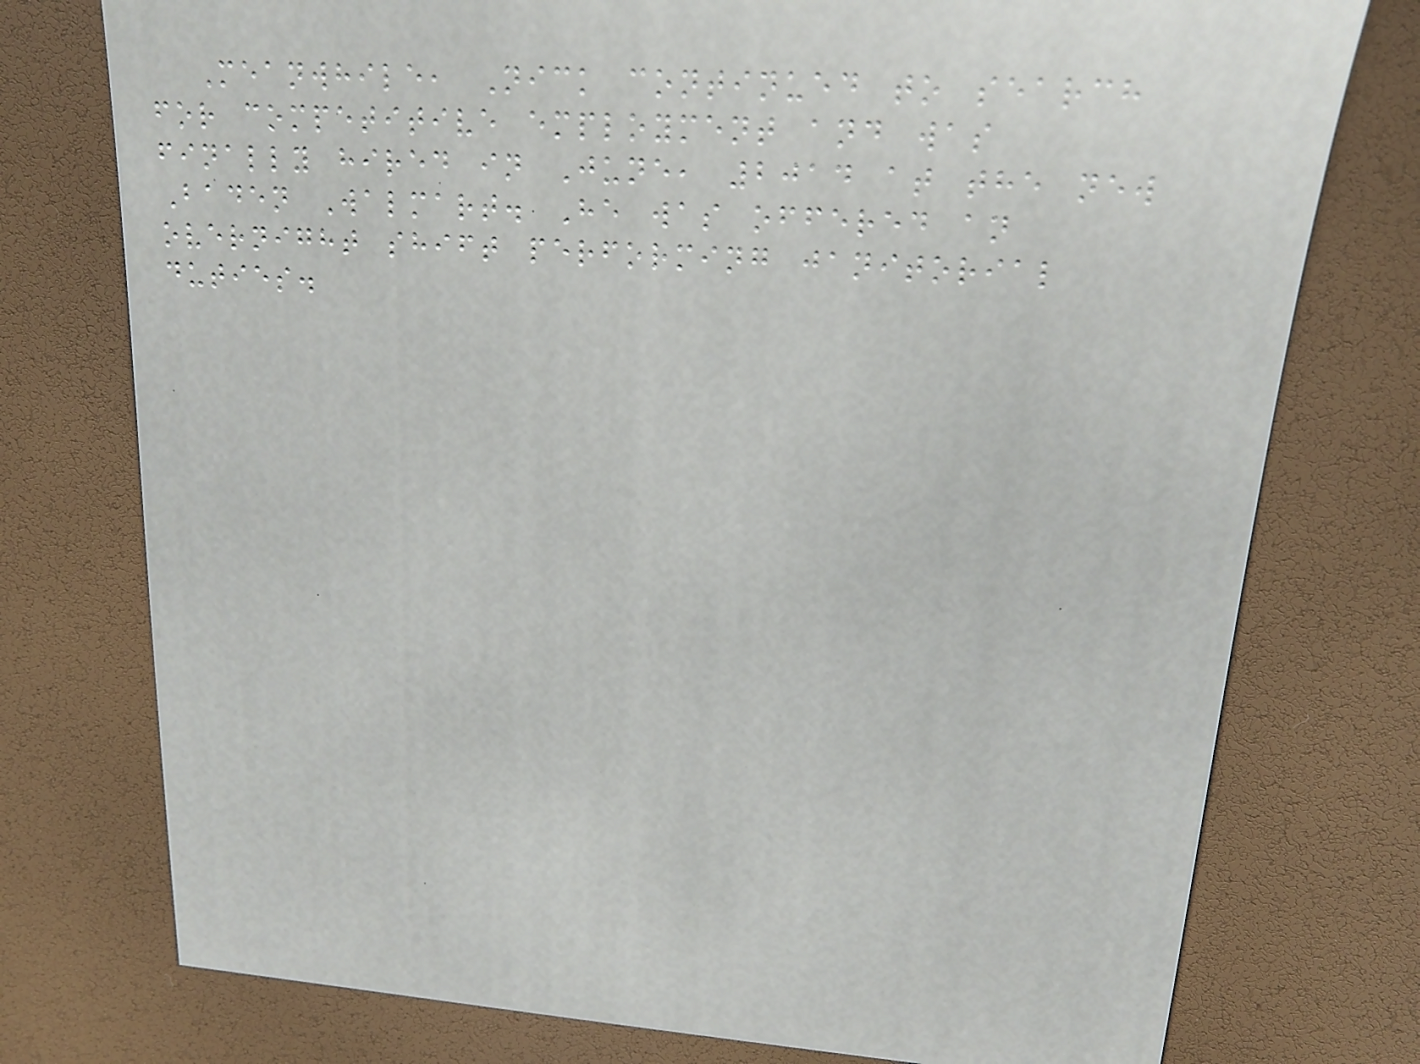Meanwhile, Nick continued to search
for competitive employment and was
finally hired in June, 2014 at the new
Baden Walmart. He was offered an
overnight shift performing janitorial
duties.
